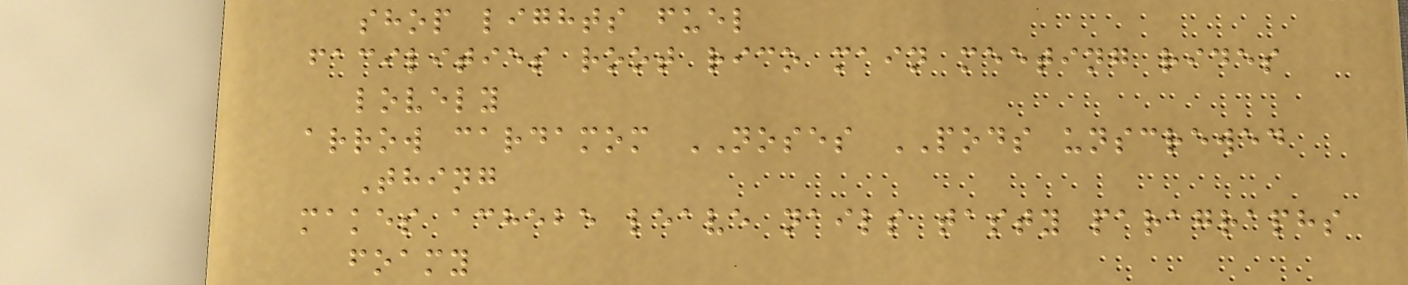shop lights fuel
facilities root rico main meeting rides
lovely
arrow cardamom NOSES PODS unscrewed
Thing
makes achebe leave nails tasty paragraphs
foamy
